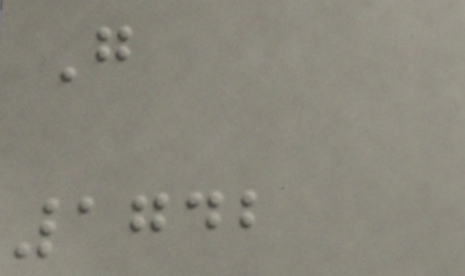G
1742
